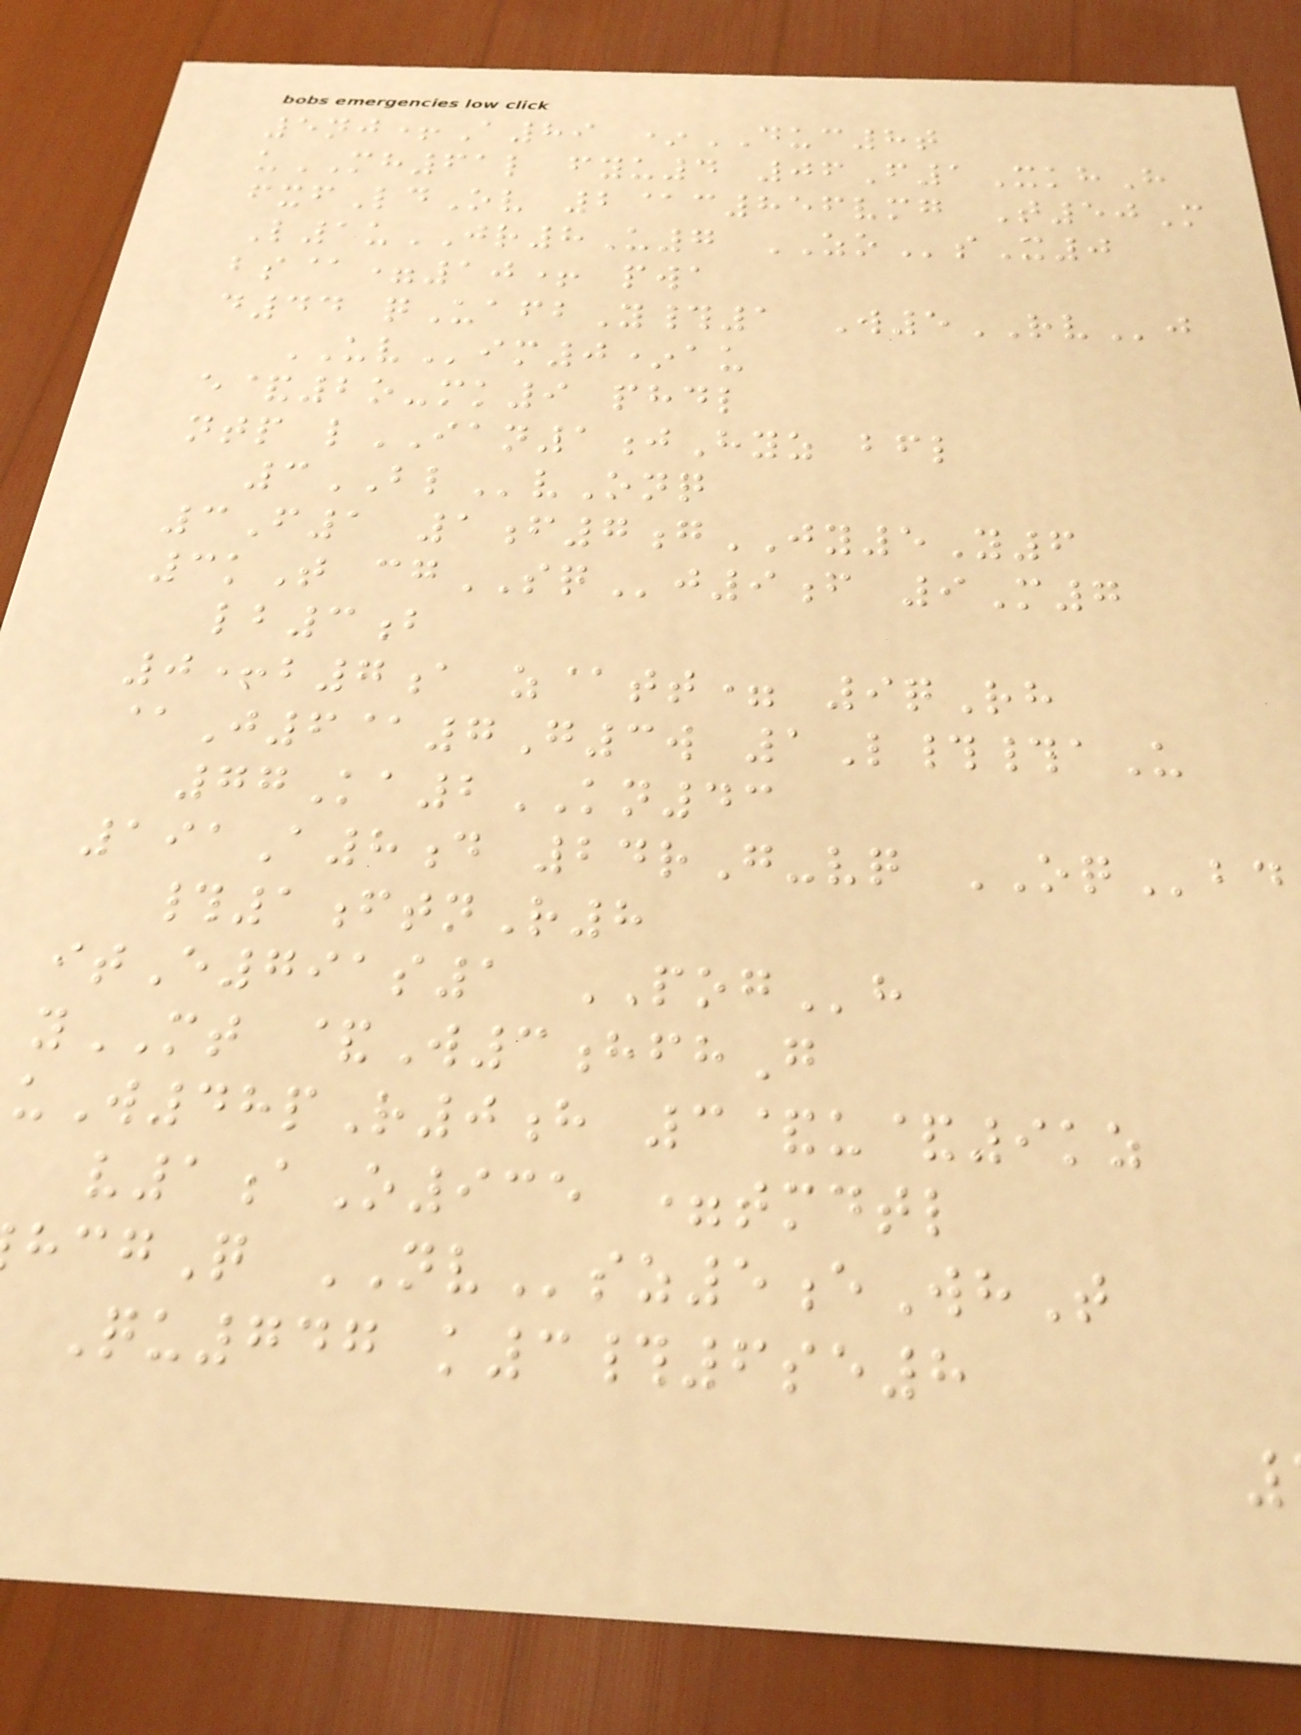5nj+A89 *DUC8t
uMH61l fyu4 06F1XkhH
fxfLdOv 2@c856vmg T50M
L1uJR8U7 ZOsX0
bs@=10+ pwa
d44 qUafbY#1 W5RVj
UVim0*au
e&2o-mk9 phdl
ntp lIAN1jHyz bfl
3BLvOnq
3F1 1f7gJY5Y6
3kT cgSQj9f 9M7
lb3b
0+b7a z@tt= 9qRh
@J6@7G3w 1L##aU
77Ka2KN43
191A8d 24rG-vq OQbd
#1ftnR8
itE791s1 POGh
yMT &W3hfhG
uW48pR0h 3&u&9kz
v1aO935 =tmdtl
Q NVsz5eWhT
Qu747 k3#6se8
